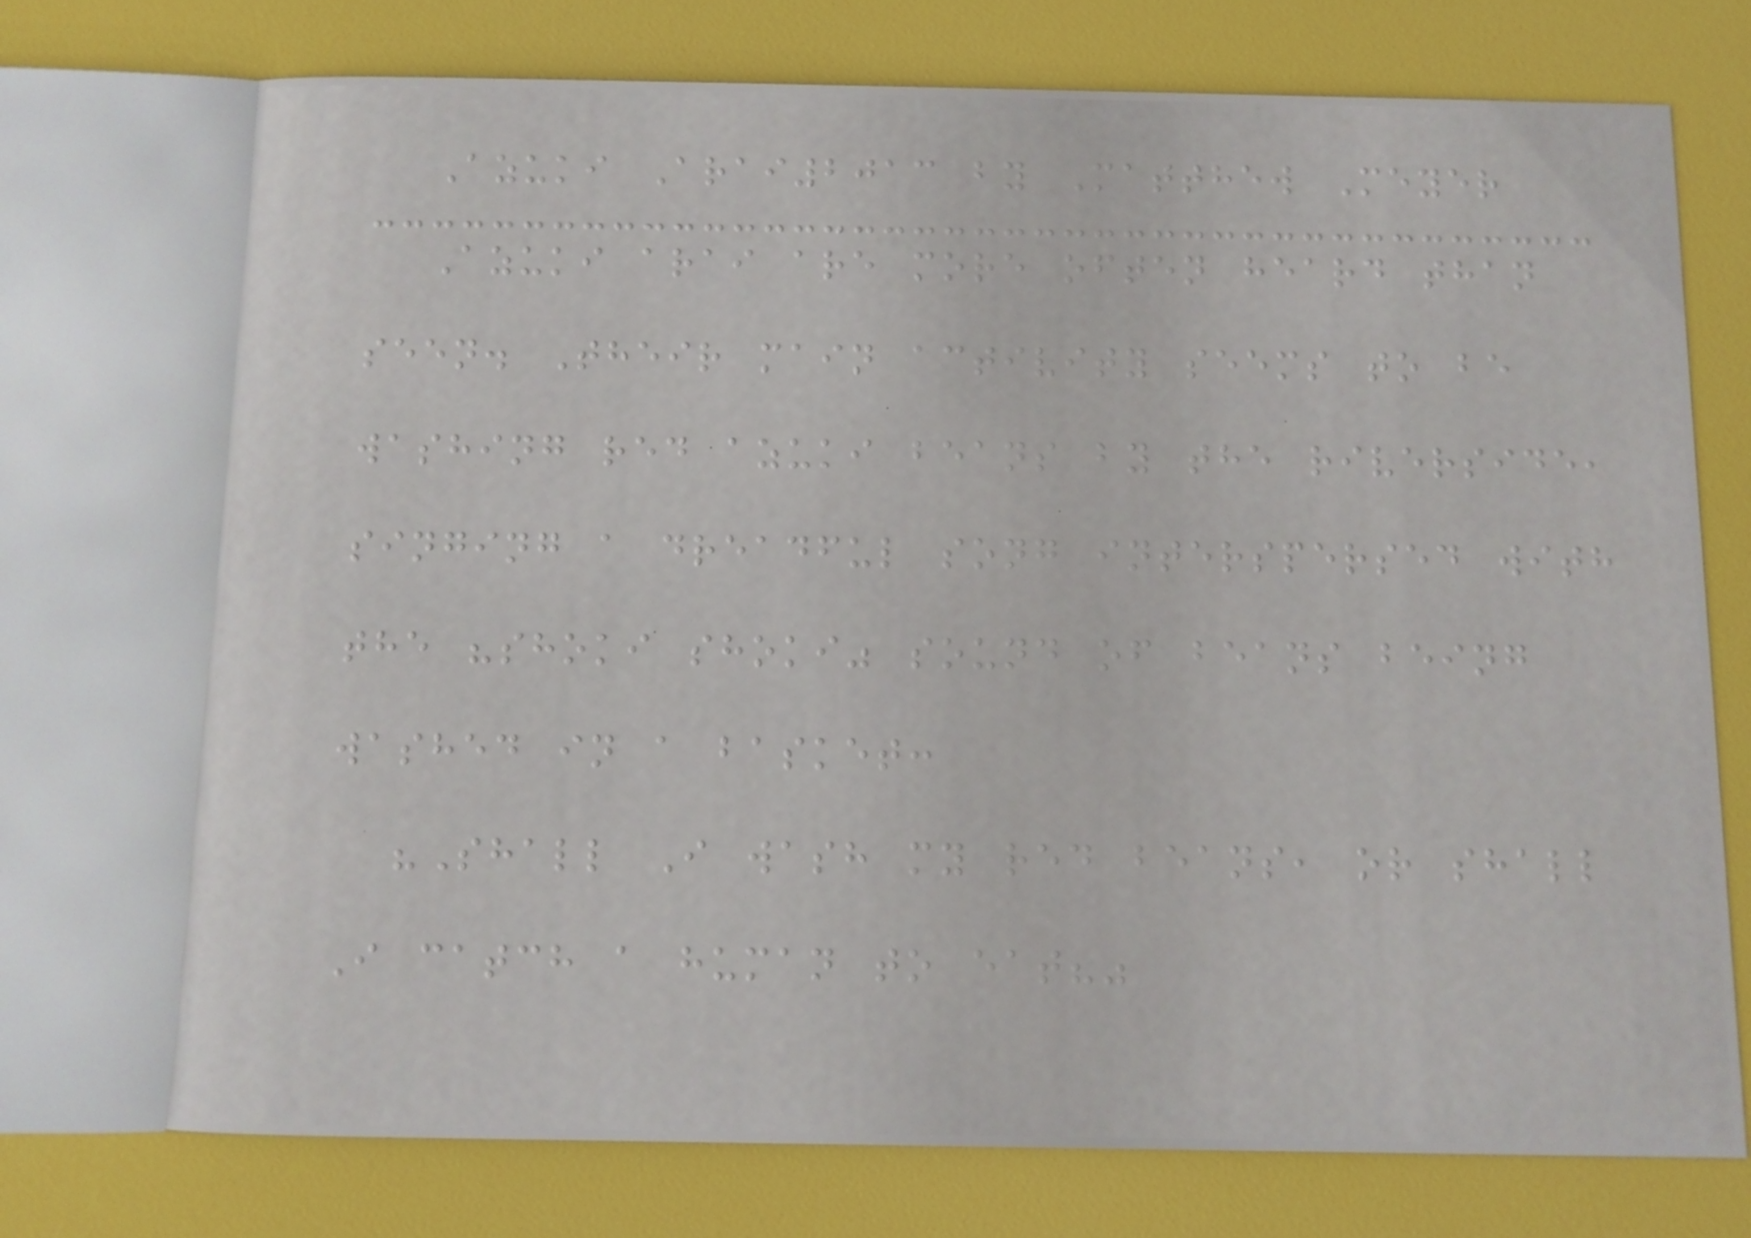Azuki Arai2013 by Matthew Meyer
Azuki arai are more often heard than
seen. Their main activity seems to be
washing red azuki beans by the riverside,
singing a dreadful song interspersed with
the "shoki shoki" sound of beans being
washed in a basket:
"Shall I wash my red beans, or shall
I catch a human to eat?"
